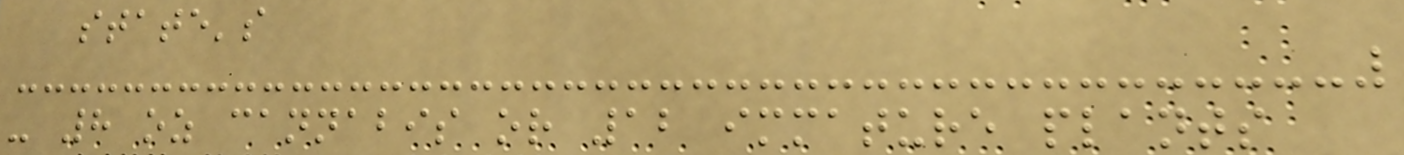state's
- 8 oz cannabis or 12 immature plants
